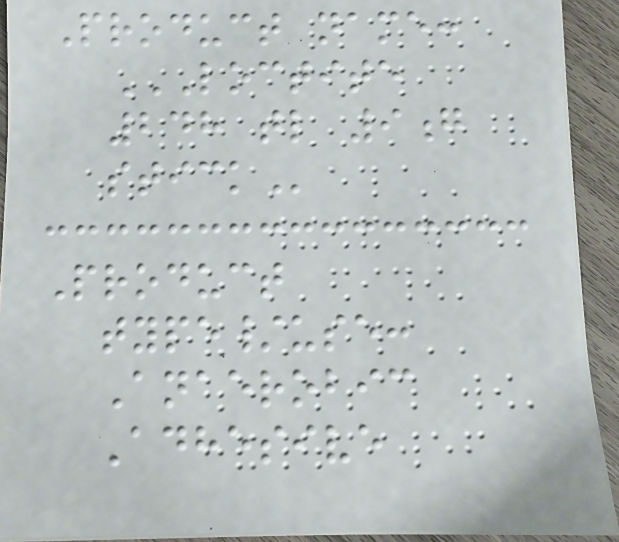Product name:
LOCTITE
248 TL 9G
STICK
Product
type/use:
Anaerobic
Adhesive
